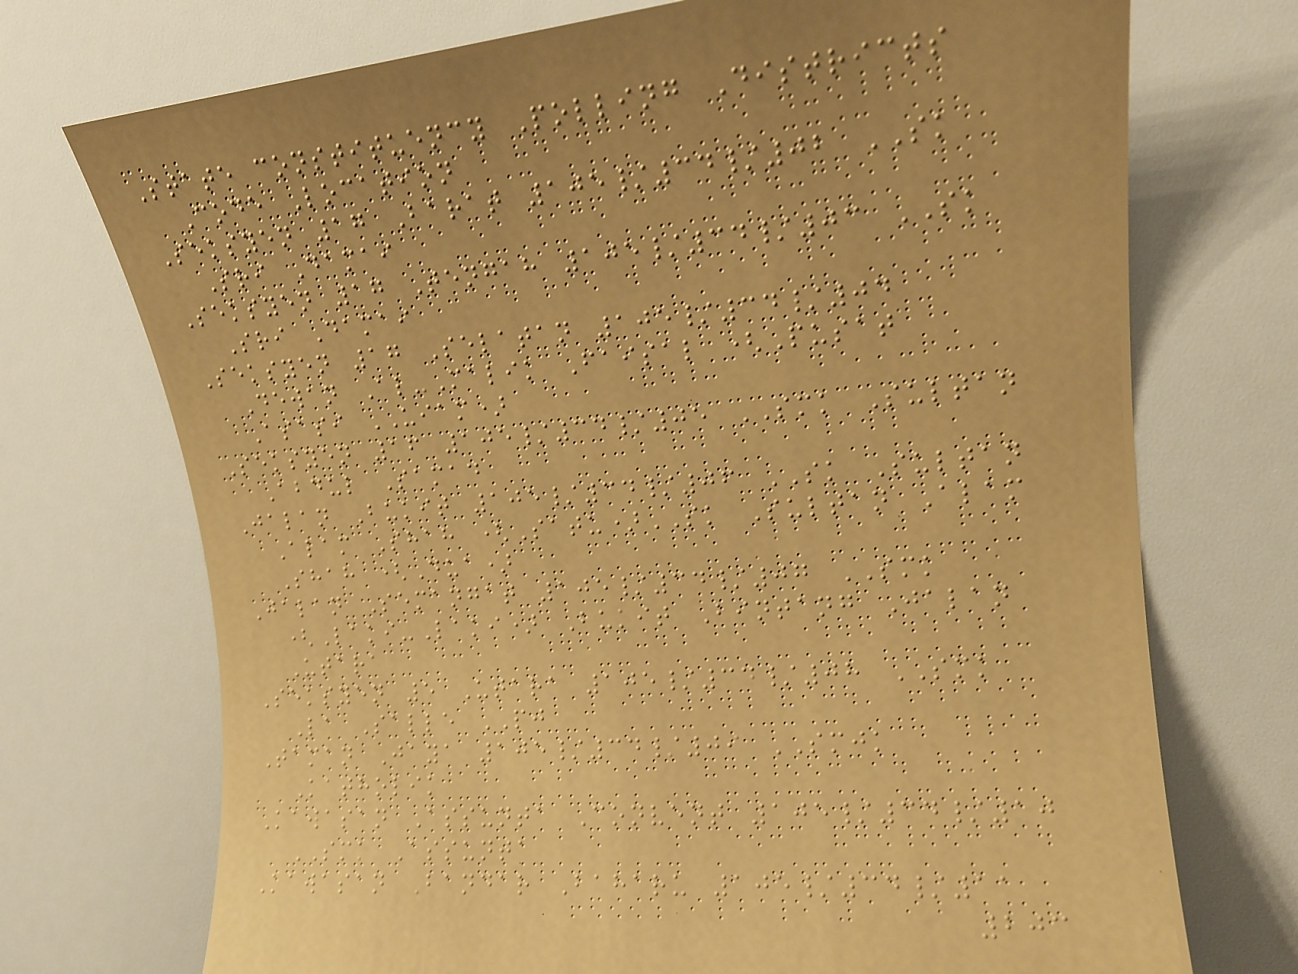State constituency Polling Districts
Code Location
Seksyen 17 Barat 105/34/02 SK
Sri Damai
Seksyen 17 Tengah 105/34/03 SK
Sri Damai
Seksyen 17 Selatan 105/34/04
Dewan Al-Malik Faisal (Pusat
Asasi UIAM)
Seksyen 16 105/34/05 SMK Sultan
Abdul Samad
Jalan Bukit 105/34/06 SK Sultan
Alam Shah (Satu)SK Sultan Alam
Shah (Dua)
Jalan Semangat 105/34/07 SMK
(Laki-Laki) Bukit Bintang Jalan
Utara
Seksyen 5 Utara 105/34/08 SMK
La Salle PJ
Taman Jaya 105/34/09 SMJK
Katholik
Kawasan Assunta Convent 105/34/10
SMK Assunta
Kawasan Bandar Baharu 105/34/11
203
